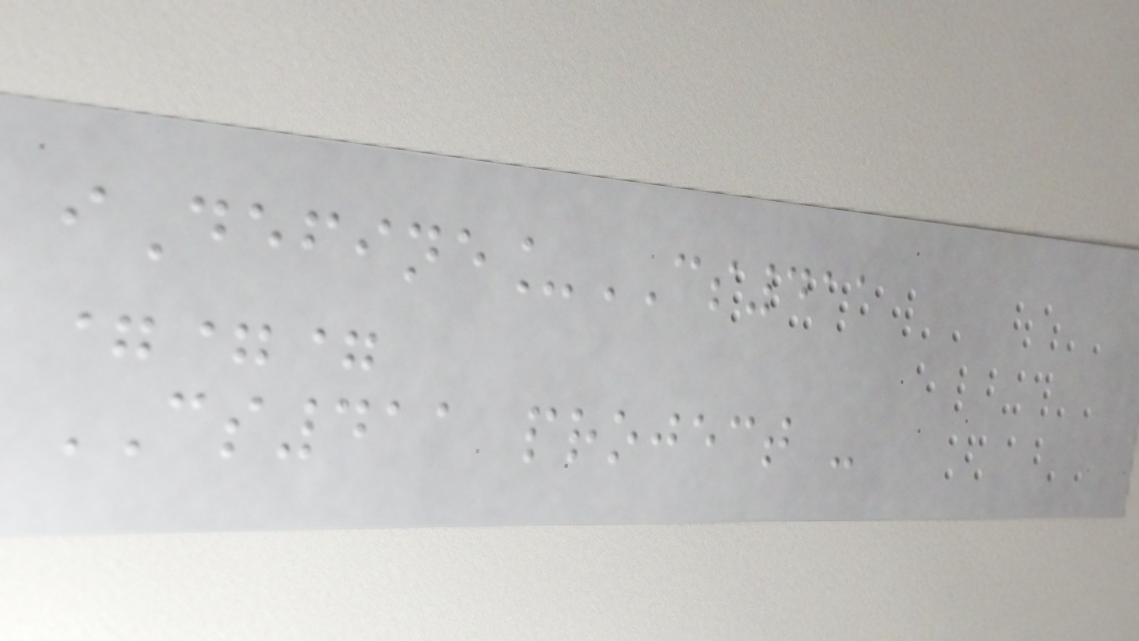iDefine_CS411
===
CS411 project -
